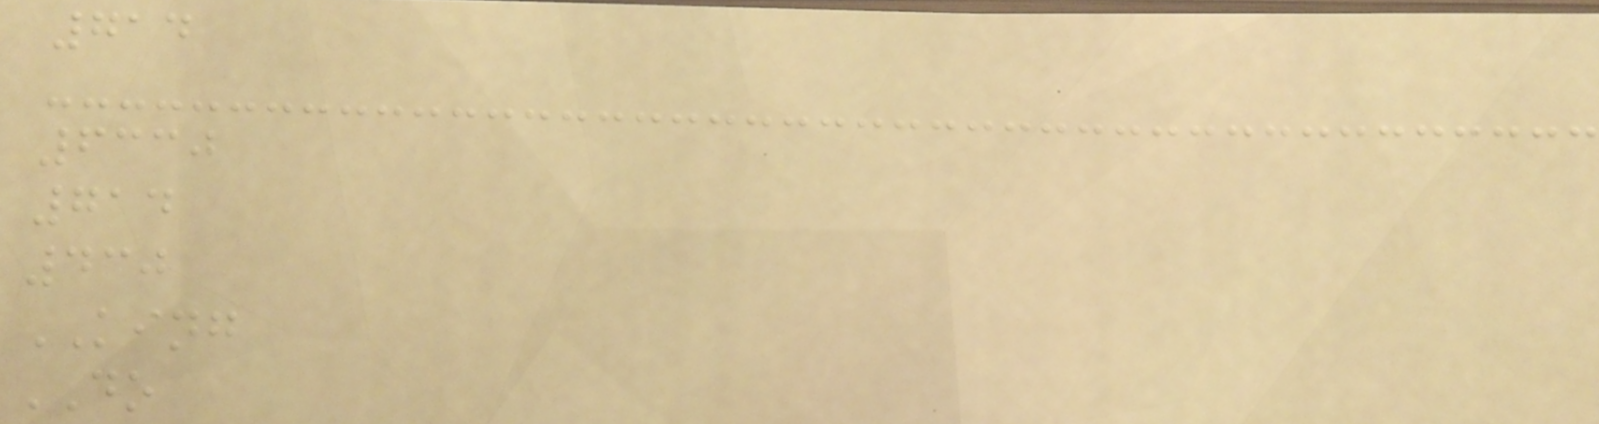714
6330
714
430
KING
DO
